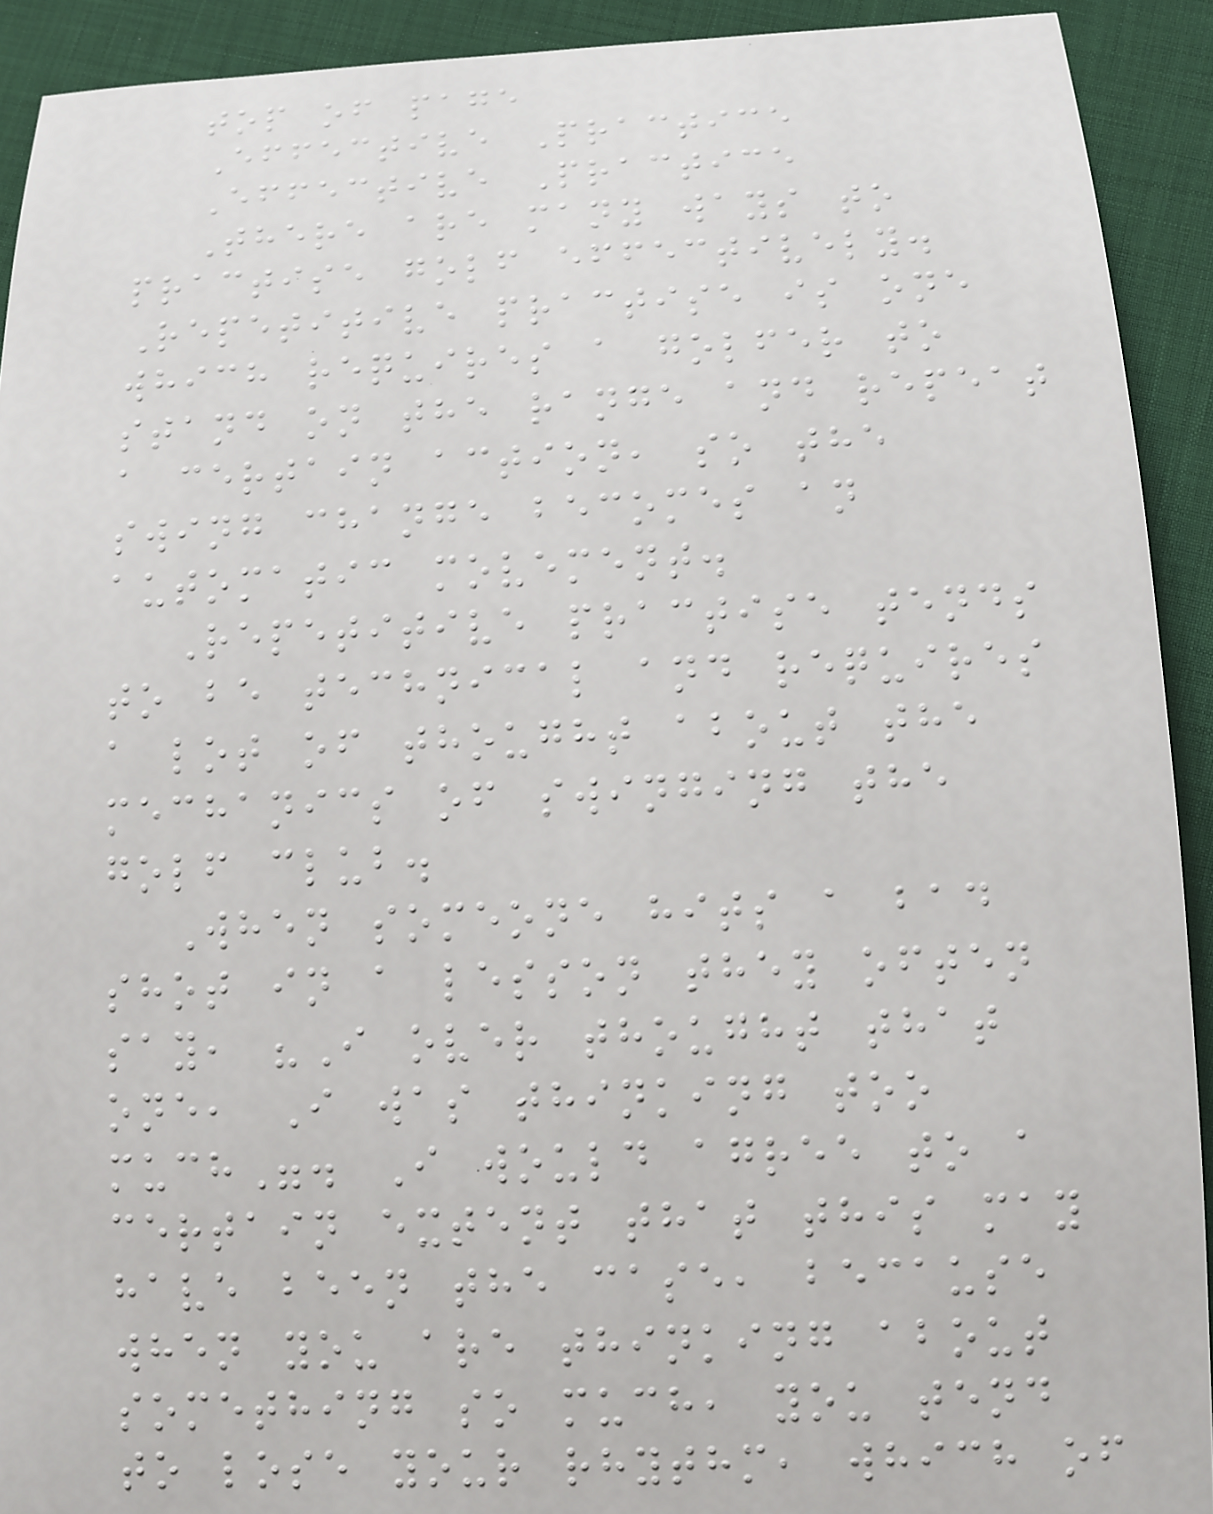top of page
Effective Practice
Effective Practice
There are many ways to
practise golf effectively.
Repetitive practise is one
which requires a golfer to
stand on the range and repeat
a certain action, so the
swing change becomes an
automatic movement.
Repetitive practise tends
to be technical and requires
a lot of thought about the
mechanics of swinging the
golf club.
When someone hits a bad
shot in a lesson they often
say, "I over thought that
one, I was thinking too
much". I would agree to a
certain extent that this may
have been the case, because
when you are thinking about
something so much, you tend
to lose your rhythm, which of
